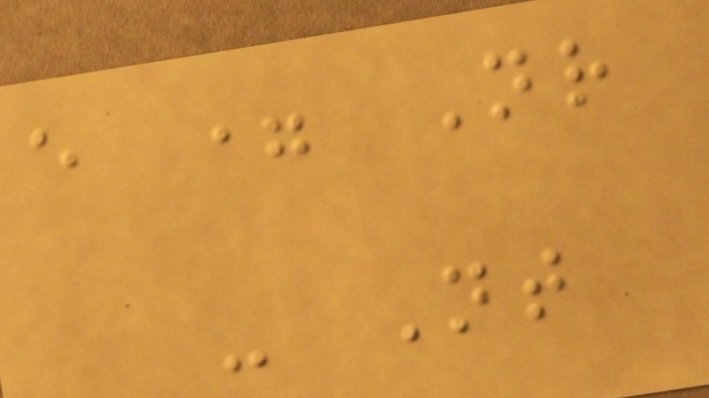e = Nr
- Nt
